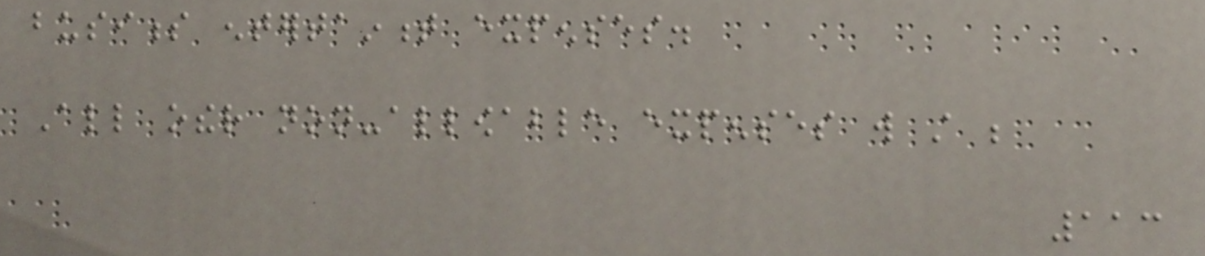business entertainment expenses.
All other non-allowable expenses will still be
113
